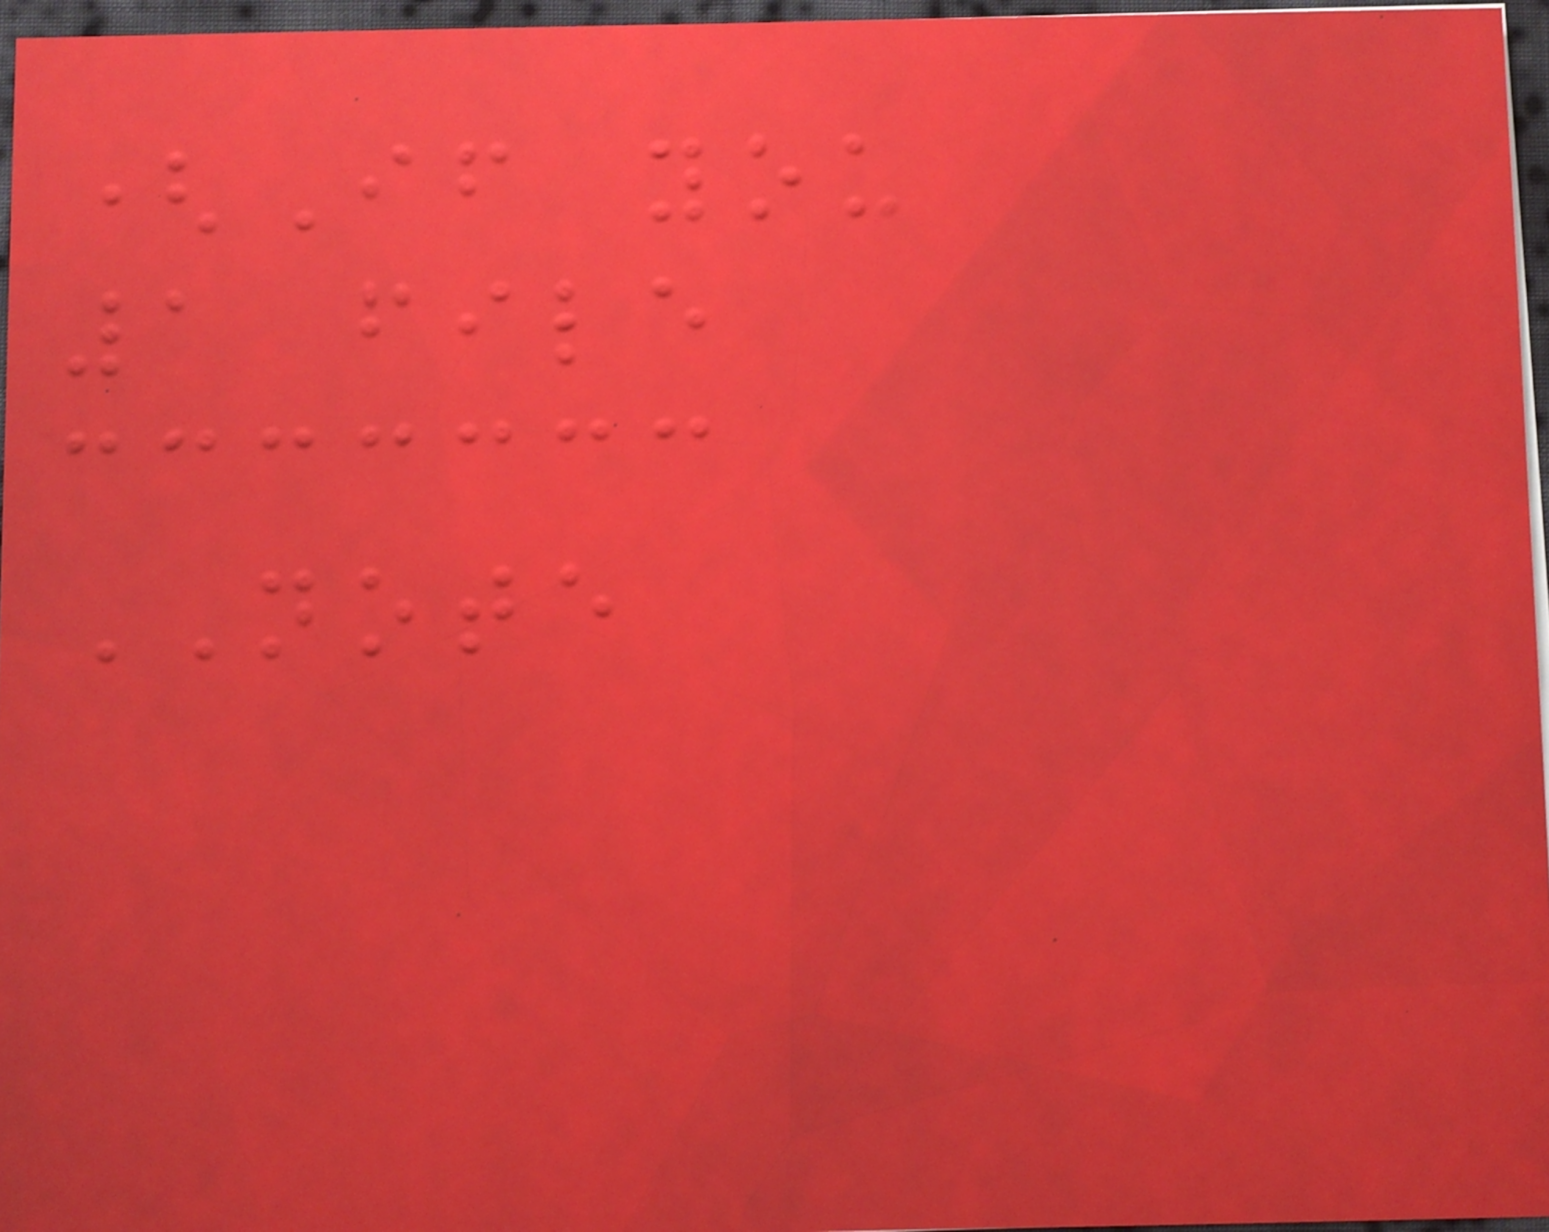(If you
1 file
NOTE
